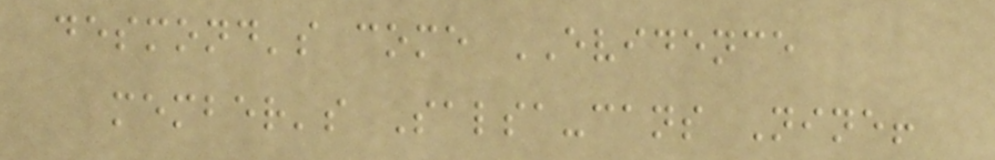desmond's come EVIDENCE
member's Salsa-cans Nine!
